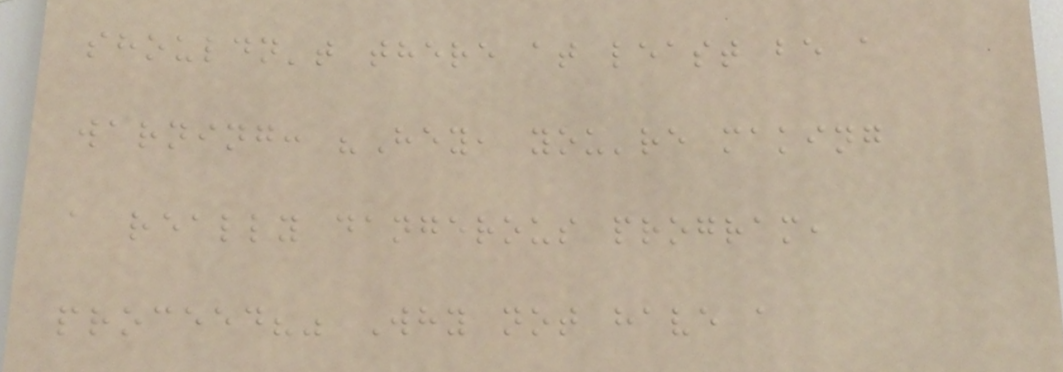shouldn't there at least be a
warning: "Hey, you're making
a really dangerous program,
proceed?" Why not have a
